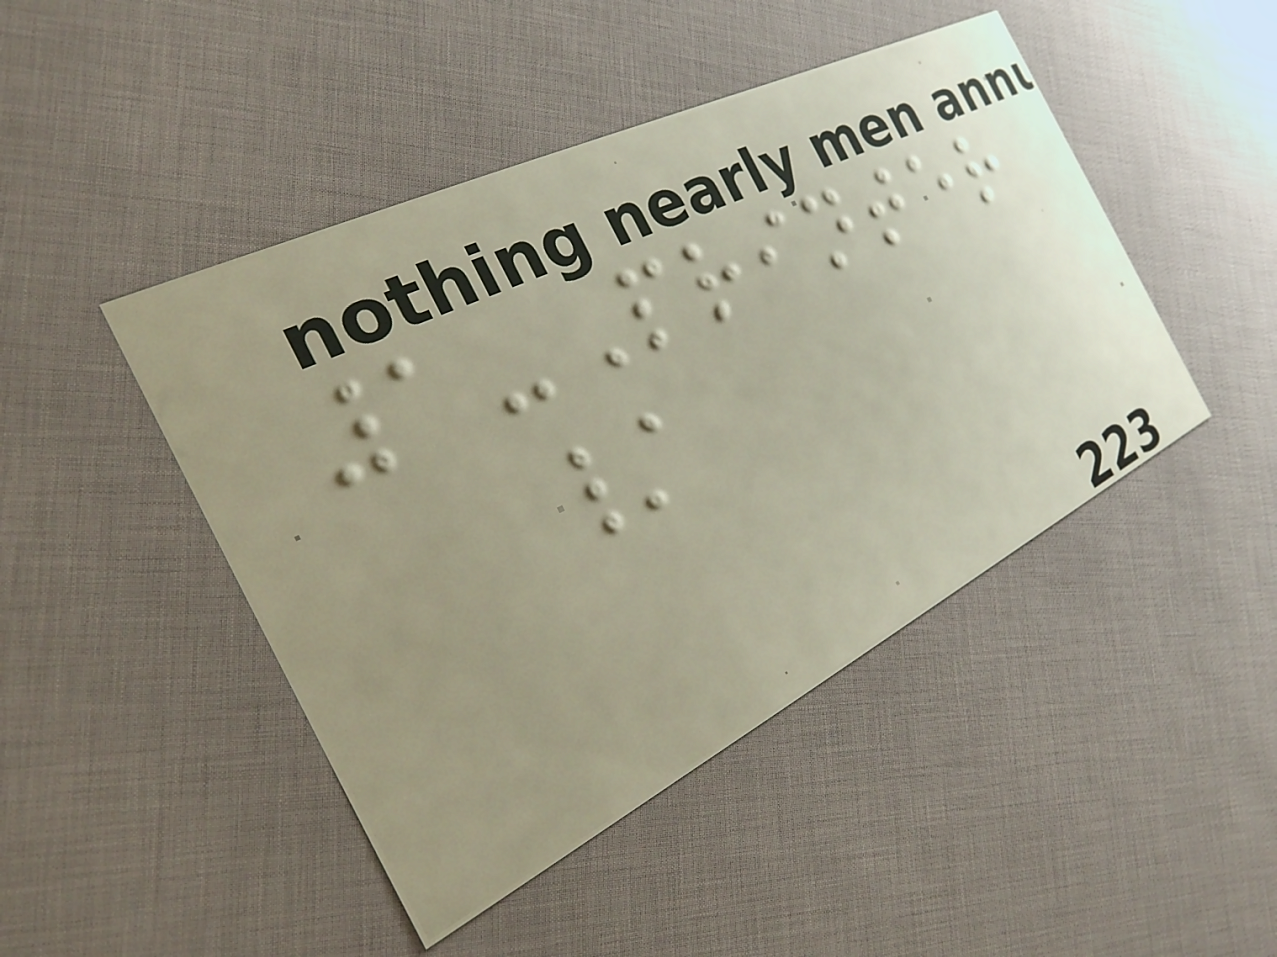1-Printer
/
